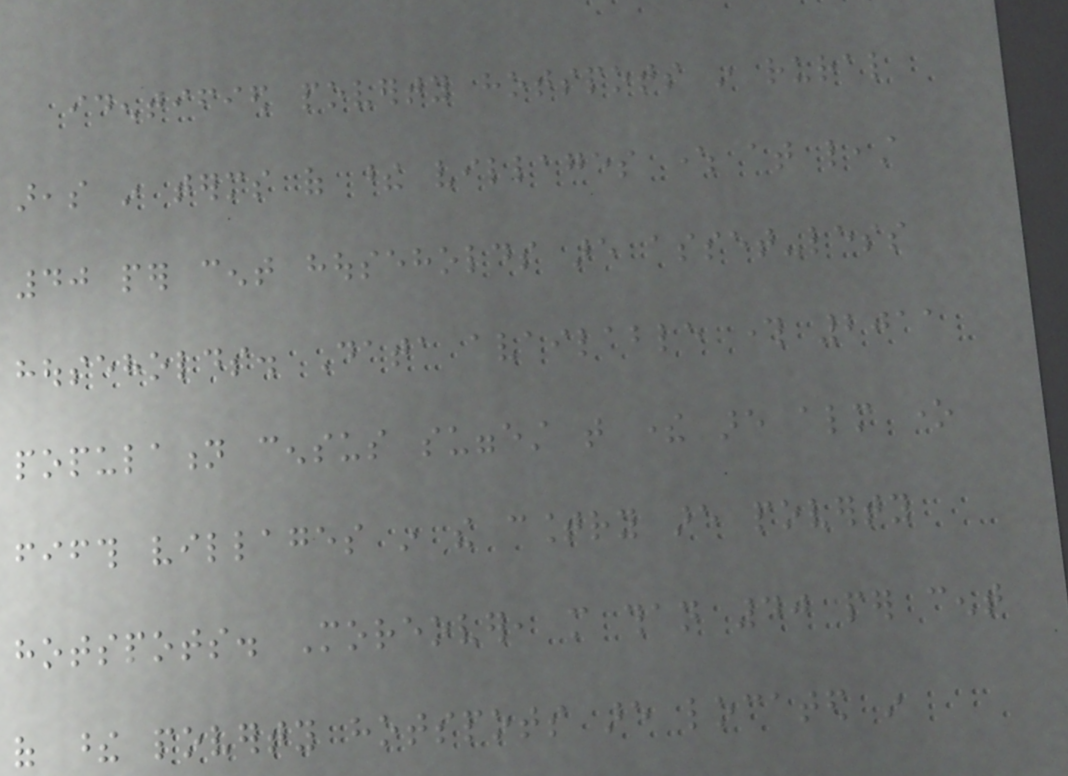identified poverty hotspots in rural
areas in terms of these villages where at least
40 per cent households are asset-less
households. Data available through 2011
population census suggest that there are almost one
fifth villages in the country are poverty
hotspots. Moreover, more than 40 per cent
of these poverty hotspots are located in
